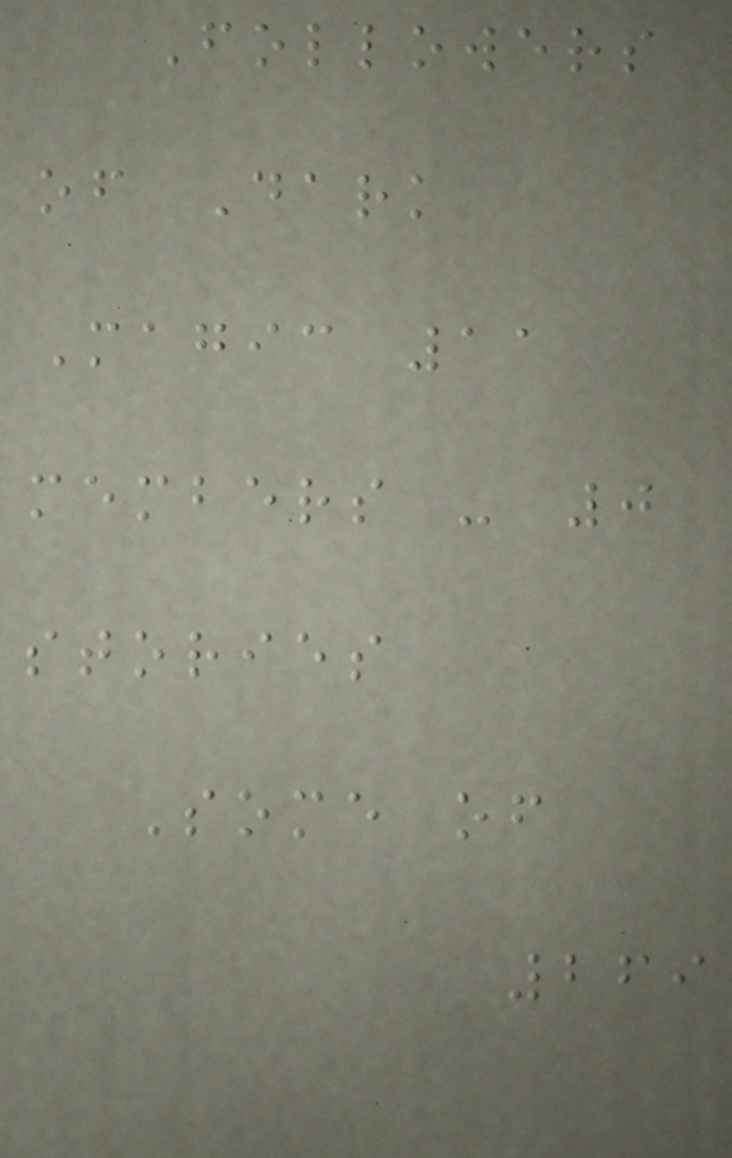Followers
of Dark
Magic 11
members - 0
stories
Some of
269
